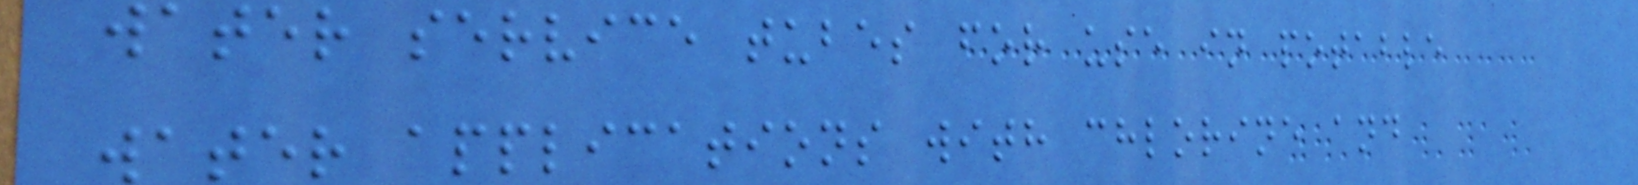water service tubes for use in potable
water applications with chlorine and
